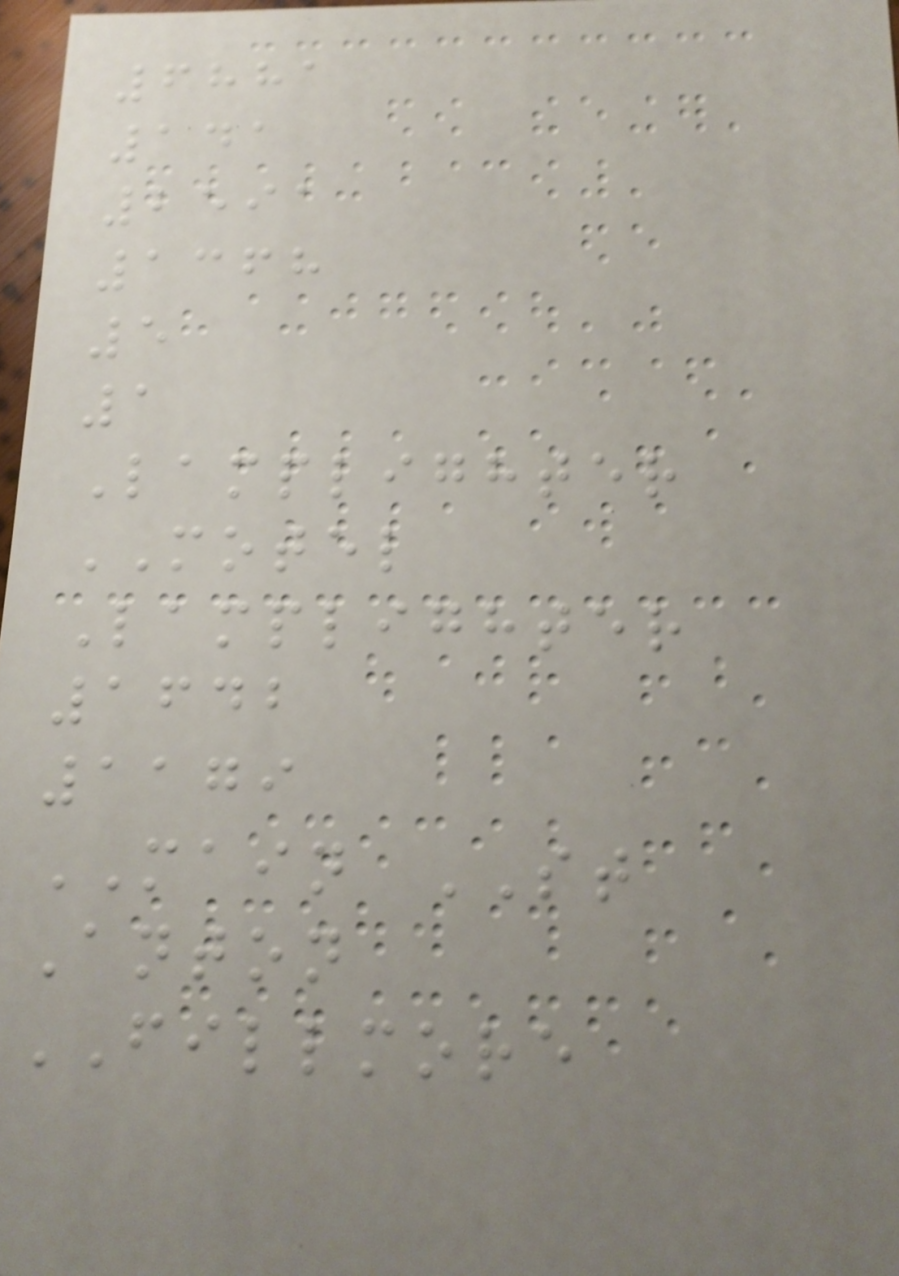6881
141
2591
1368
5
1
Lamplighter
MOTEL
Lamplighter
1642
1179
MAIN ST
Anton
FILLMORE
